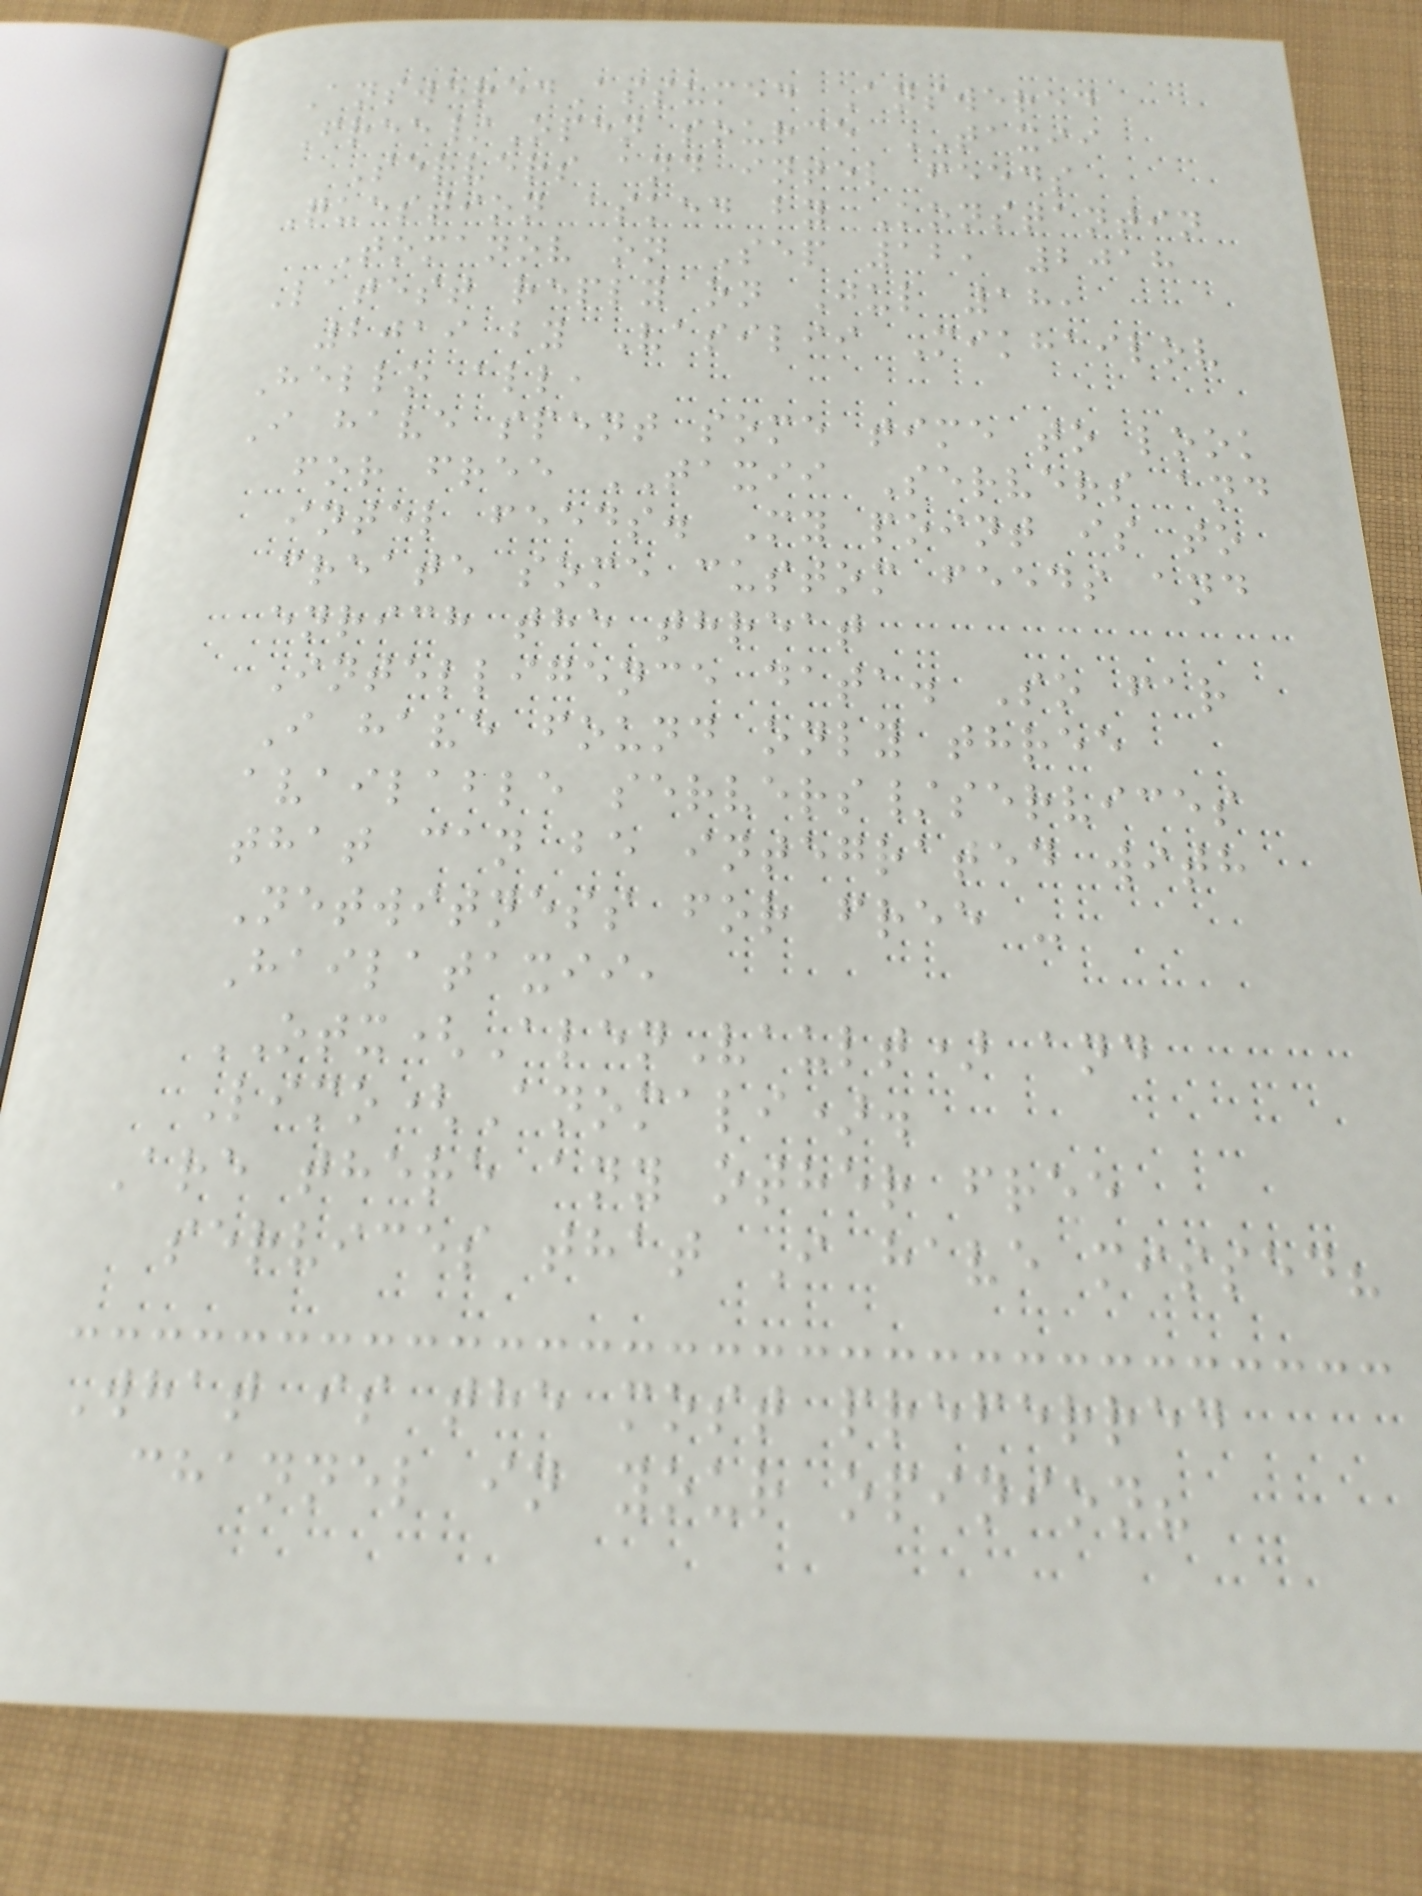AnsweredAssumed Answered
Free/Open source TAXII
Servers and intel feeds
Question asked by Konstantin
Tomanov on Sep 12, 2018
Latest reply on Jul 18,
2019 by Vasilii Mikhailov
Hello all,
I have spent some time to look
for free TAXII Servers and
intel feeds. My point is to
create some custom feeds and
enrich the threat
Intelligence data. So far
I have found only three
available servers/services
that can be integrated with
Netwitness for free -
Hailataxii,
OTX(AlenVault) and
Limo(Anomali).
Are there any other free
services that I have missed?
What is the most preferred
channel in your opinion?
